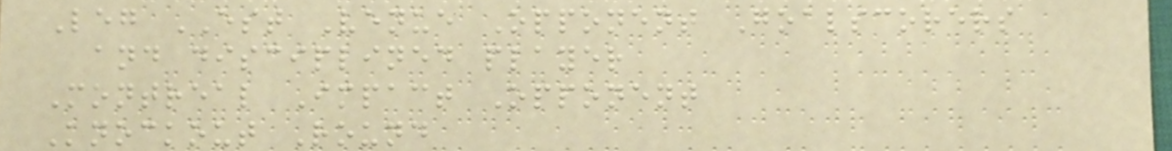Leg EST Venue Opponent Goalscorers
and disciplined player
Montreal Impact Opponent
Knockout Round
